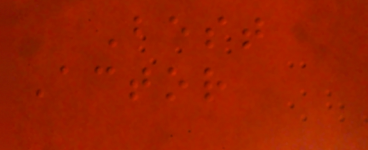Best
Actor
